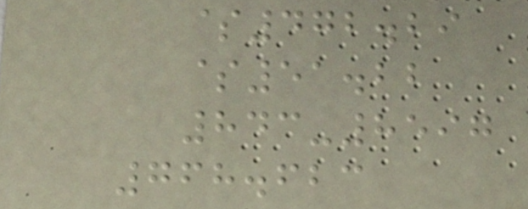$472.29
$51.22
843-8597
768.623
